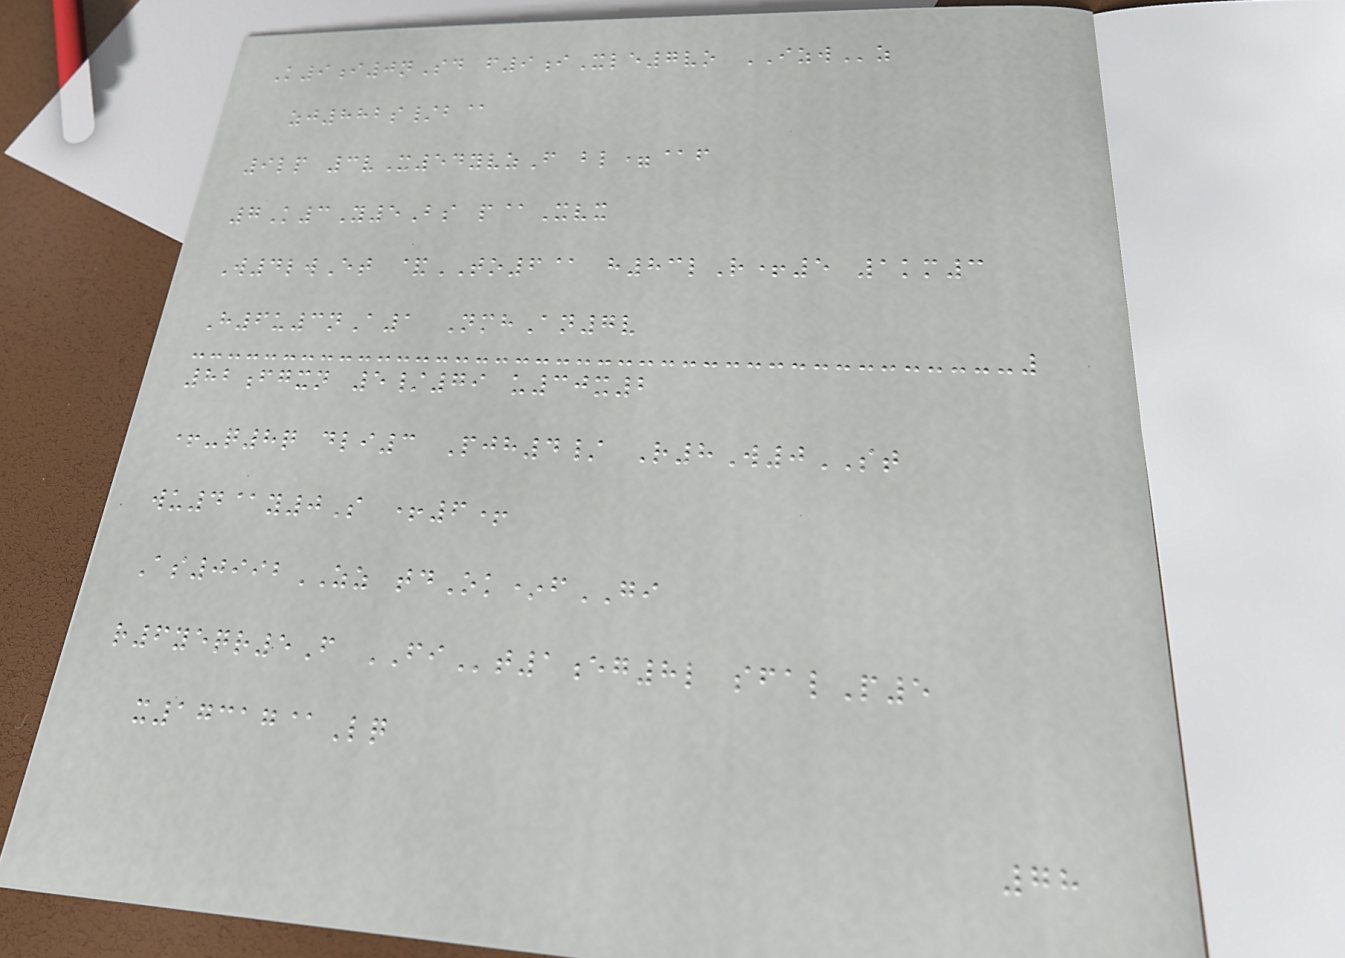K9i0nSd f9iXle7vo IZWz
zj882s/b@
9lp 3vX54yvzF bl=@f
7K3Y5Bs p@Xvx
W4lwEt &TO6@ h83lR+5 1km3
H6u3nA1 NmhAn7v
82fgxn 5/79 u30x2
+-q8q dli3 Pjh4/ R8W0ST
wu4@y0S +6+
As0992ZZ tdOk*fGI
r6yeqr5F FIt1eg8l sfalP5
x17317@Lq
78
